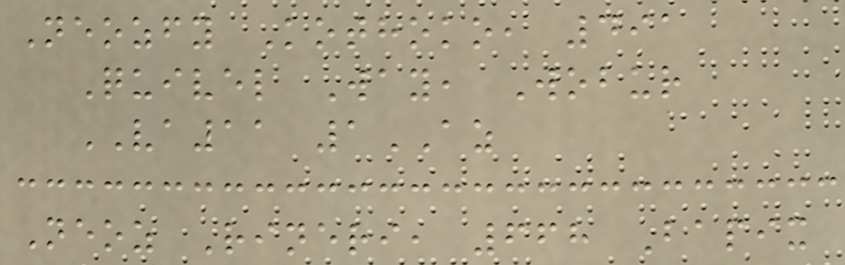Neozfy Kothoko, 491
Quivel Way, Wobur
VA11 1AZ
Neoz Rineri, 668 Bapix
